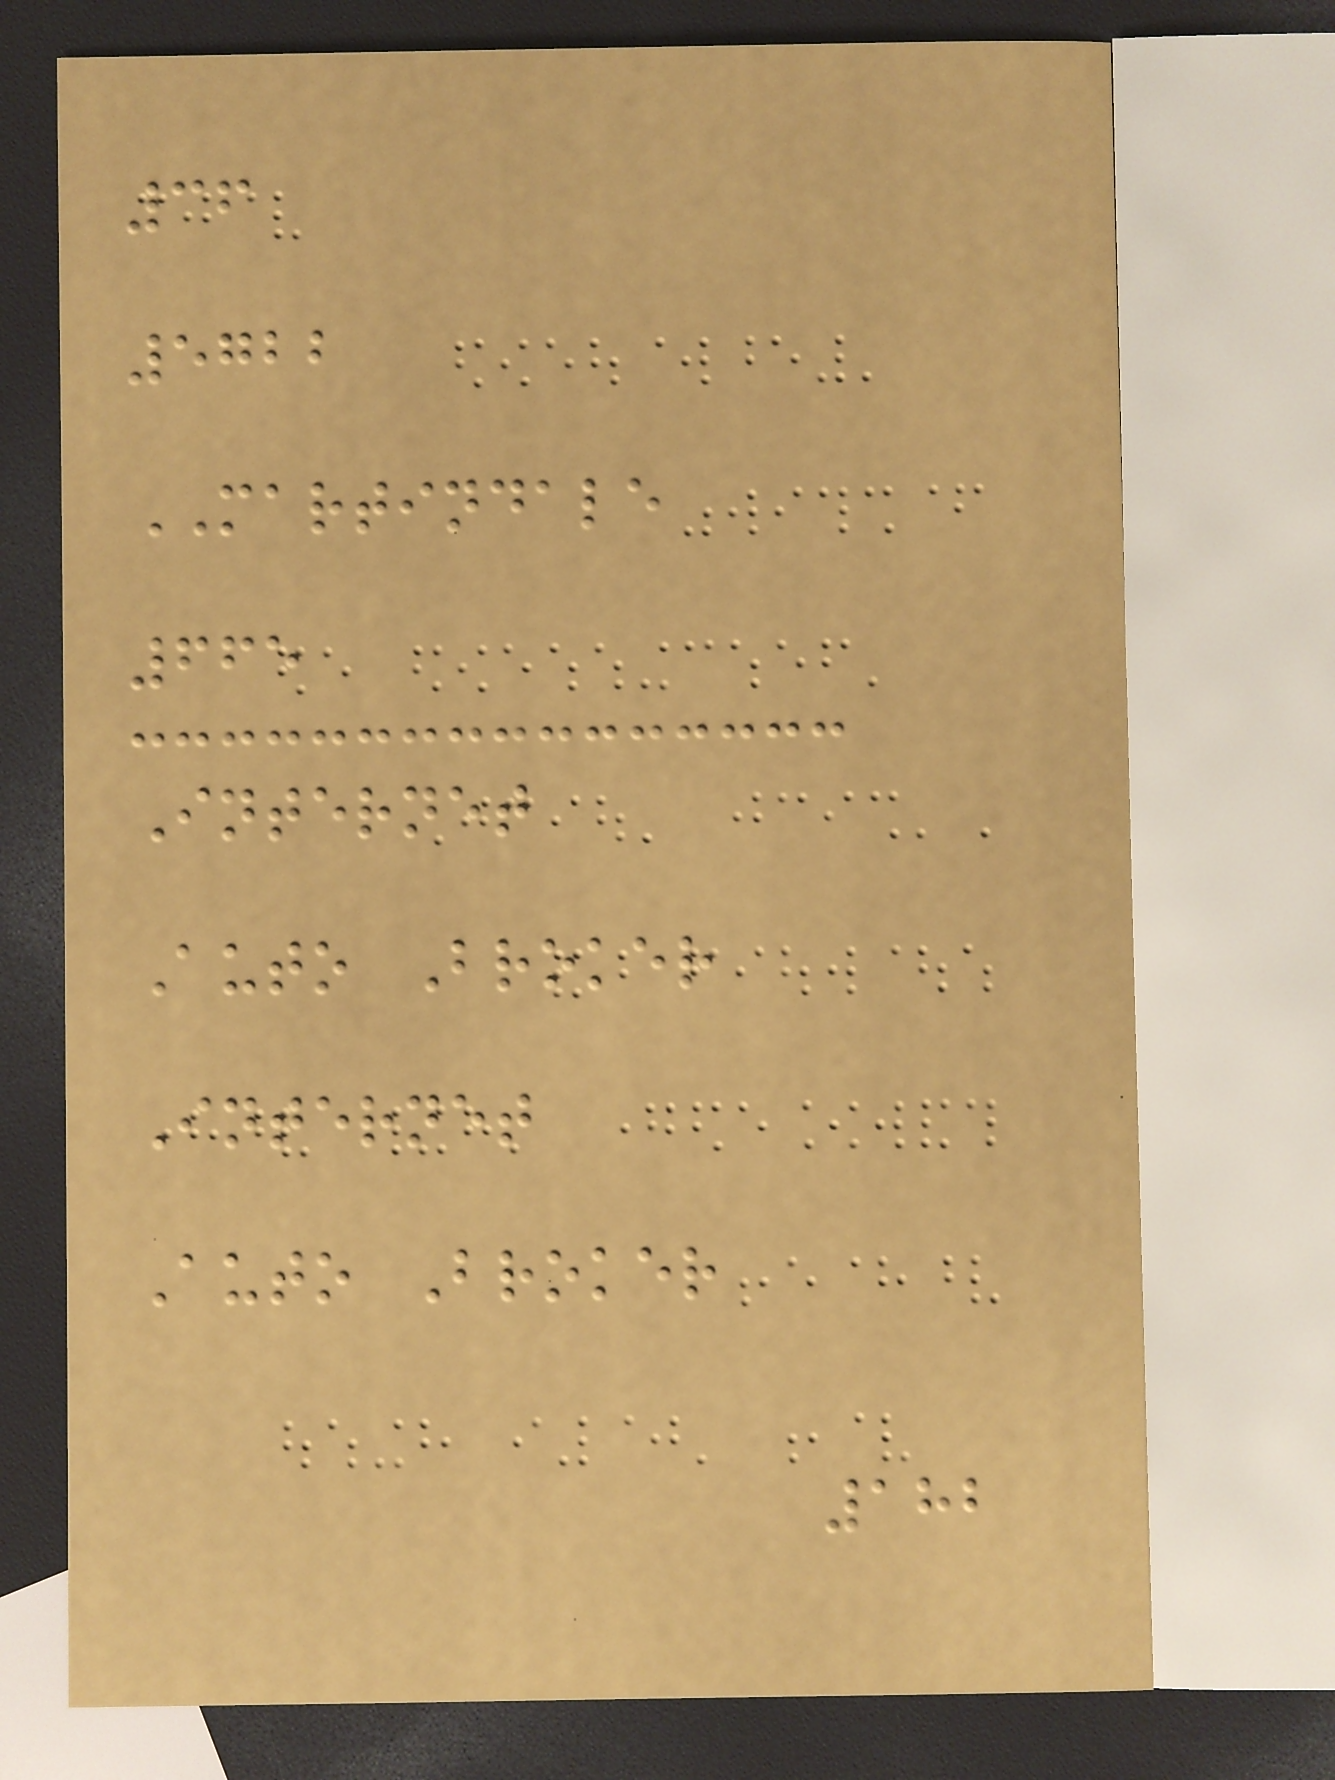36
5722
MARTINDALE
665
Internet
Auto Broker
Internet
Auto Broker
182
